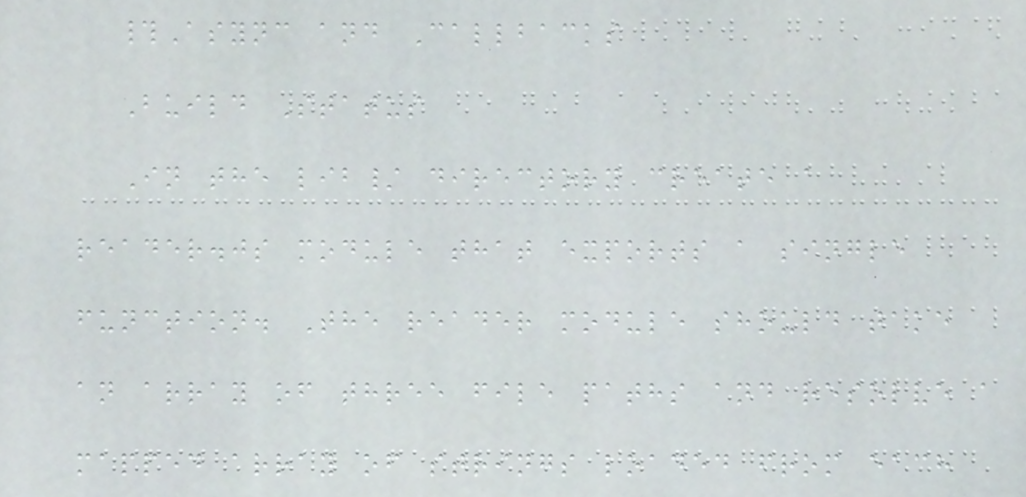#Async and Callbacks
Build Status
In the lib/ directory create a
reader.js module that exports a single
function. The reader module should take
an array of three file paths and resolve a
mapped array of strings loaded from each
